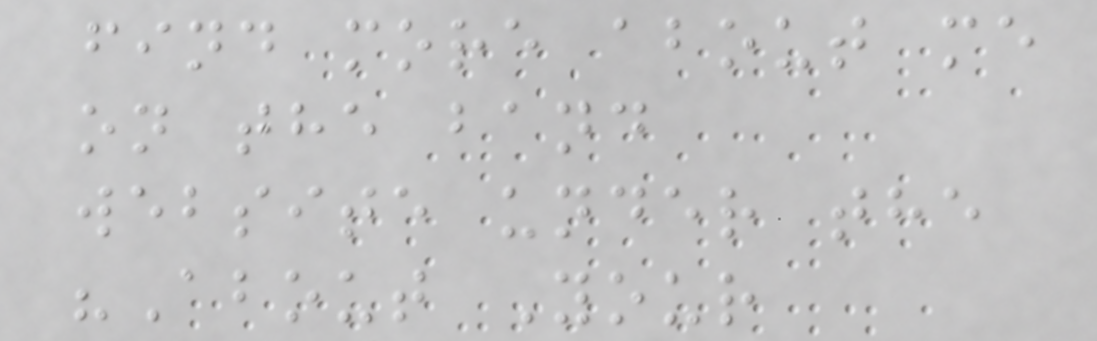find more about me
on the band
website under the
"About Your
